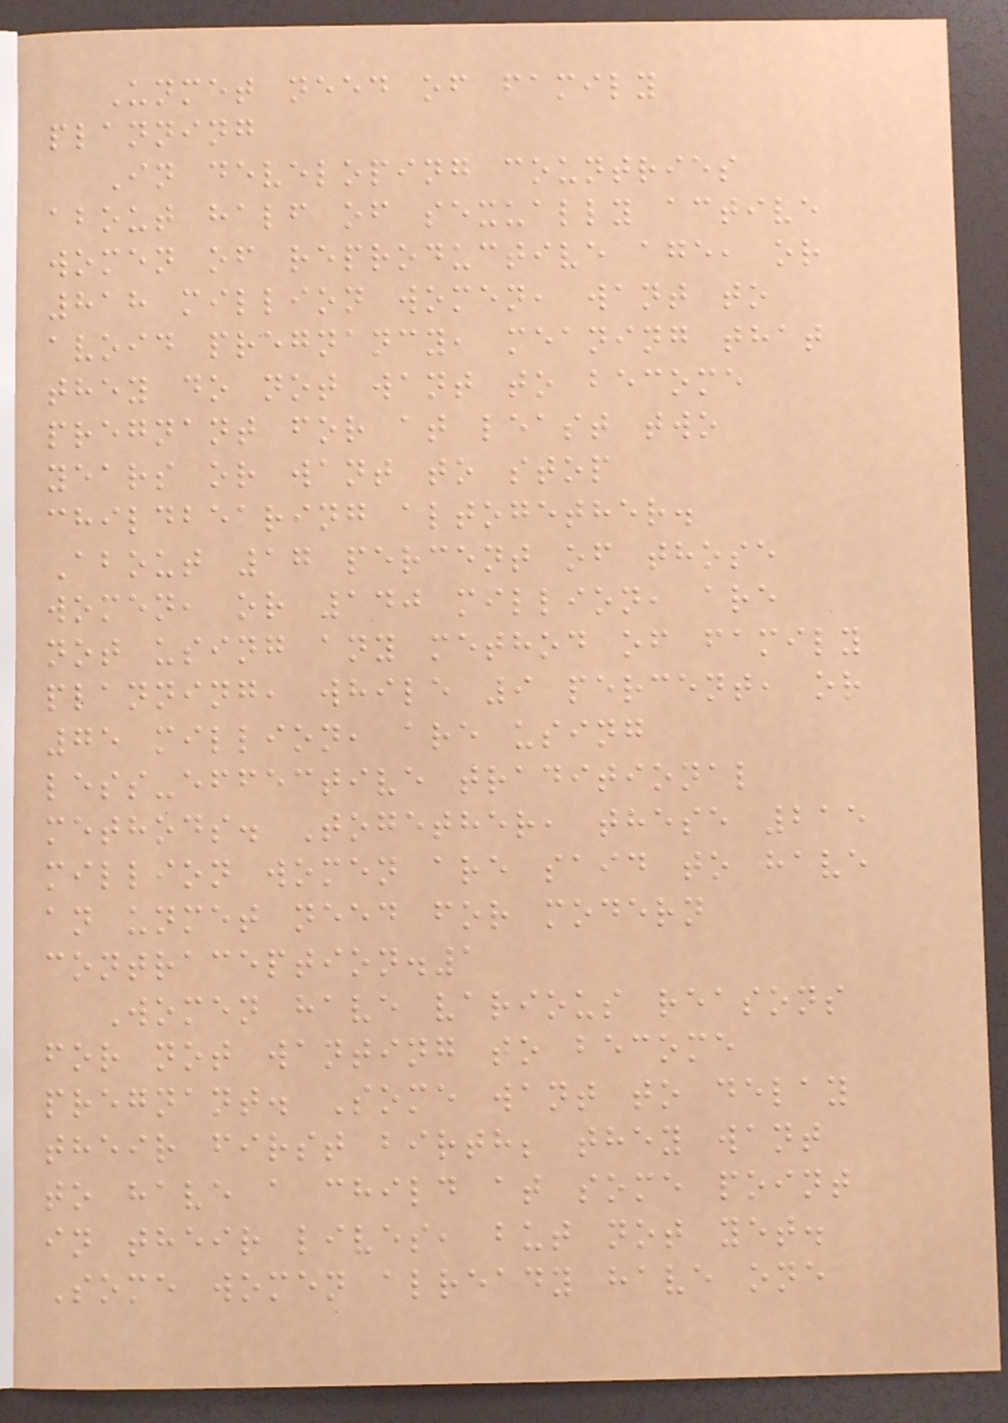Unmet need of family
planning
In developing countries
about half of sexually active
women of reproductive age, or
818 million women, want to
avoid pregnancy, meaning that
they do not want to become
pregnant for at least two
years or want to stop
childbearing altogether.
About 17 percent of those
women, or 140 million, are
not using any method of family
planning, while 9 percent, or
75 million, are using
less-effective traditional
methods. Together, these 215
million women are said to have
an unmet need for modern
contraception.1
Women have various reasons
for not wanting to become
pregnant. Some want to delay
their first birth; they want
to have a child at some point
in their lives, but not yet.
Some women already have one
